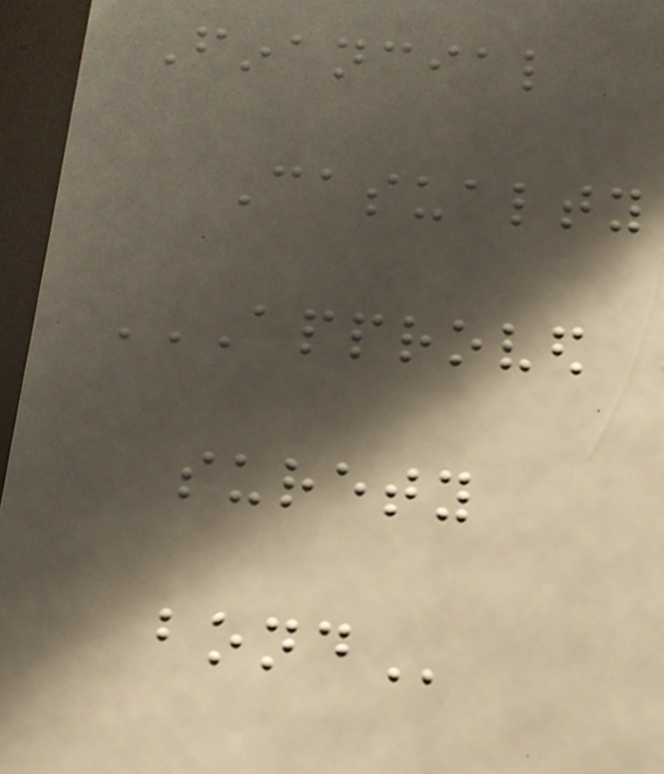Financial
Casualty
APPROVED
SURETY
BOND
